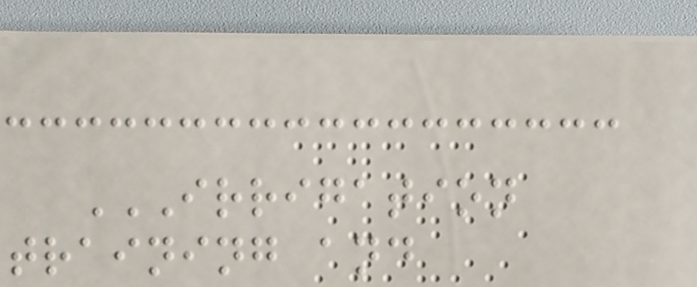IRRIGATION
TRAINING AND
